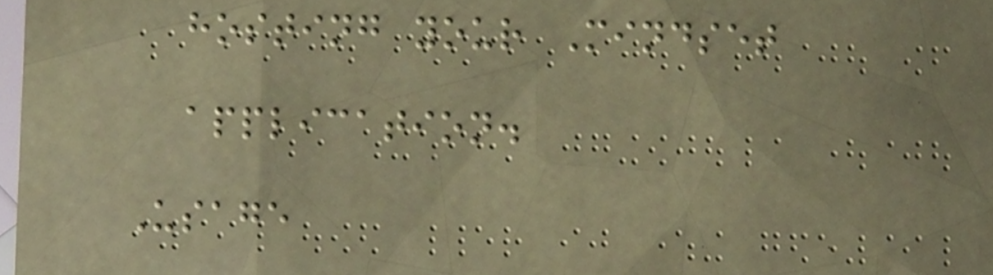hosting your Mindset
application.
Usage
